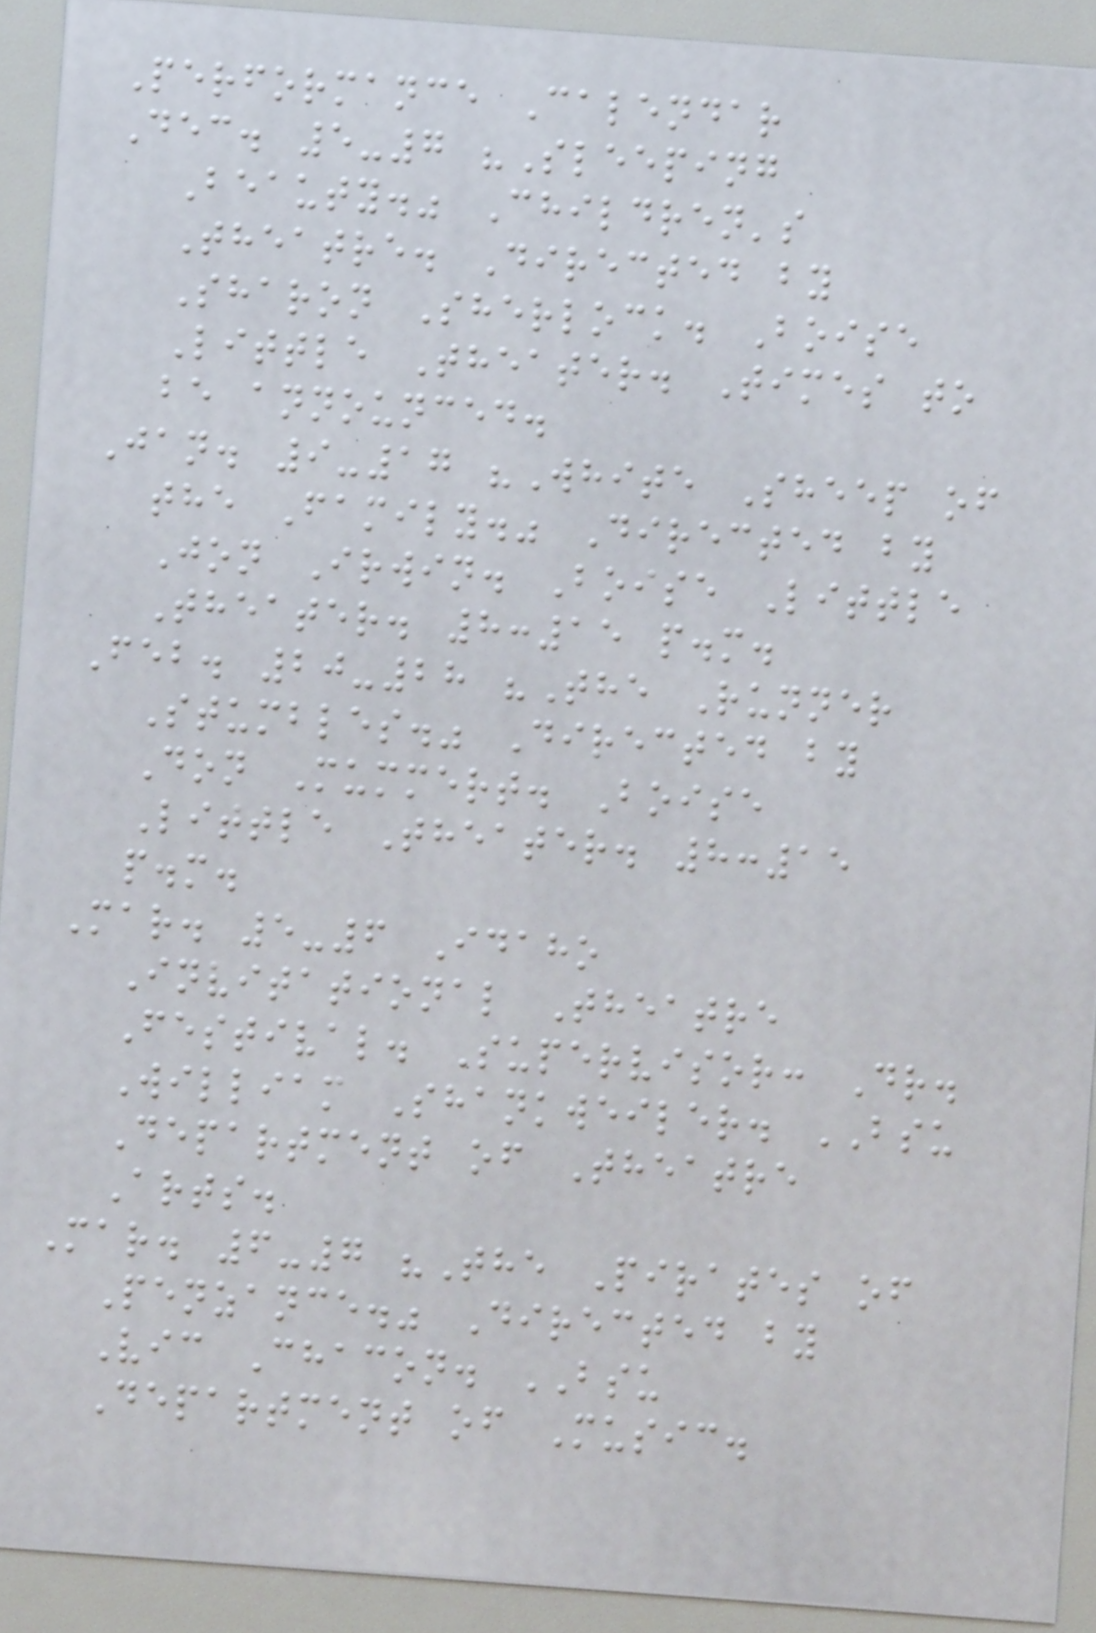Performance Calendar
Dec. 5-7 "Sleeping
Beauty." Children's
Theatre. Directed by
Sharon Sherlock. Boise
Little Theater. Times to
be announced.
Jan. 9-17 "White Sheep of
the Family." Directed by
Jon Irwin. Boise Little
Theater. 8:15 p.m.
Feb. 20-28 "The Runner
Stumbles." Directed by
Don Mummert. Boise
Little Theater. 8:15
p.m.
Mar. 5-6 Idaho
Invitational Theatre
Festival. Supervisor: Dr.
William Shankweiler. BSU
Department of Theatre
Arts.
Mar. 6-7 "The Pirates of
Penzance." Directed by
Vic Chacon. BSU
Department of Music.
